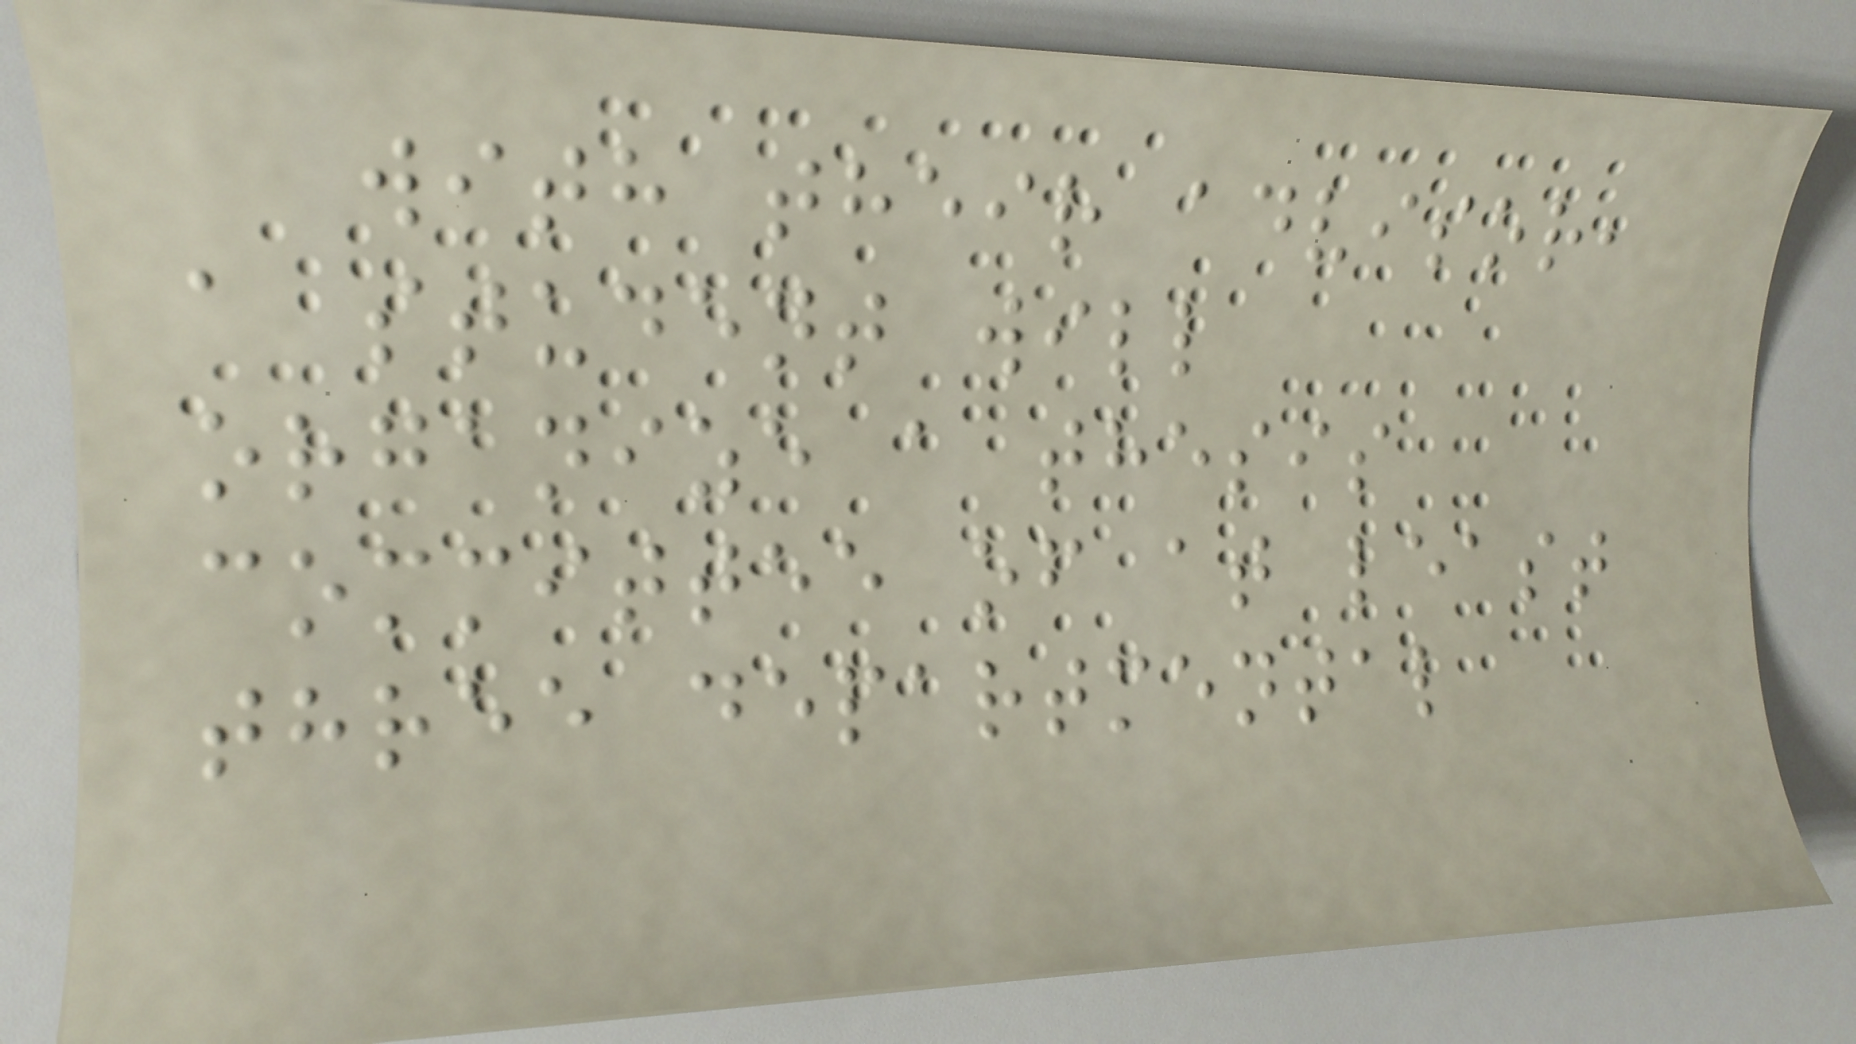with their advisor,
a student will
organize a thesis
committee of at least
three departmental
